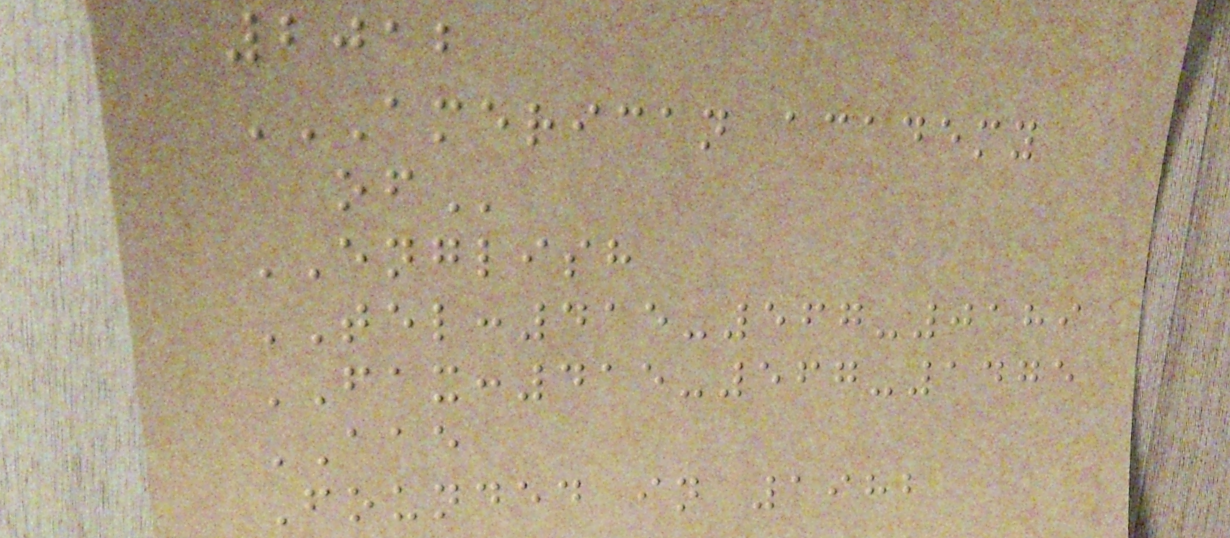2012
AMERICAN ACADEMY
OF
ENGLISH
TEL:415-567-0189
FAX:415-567-1475
AAE
Founded in 1982
